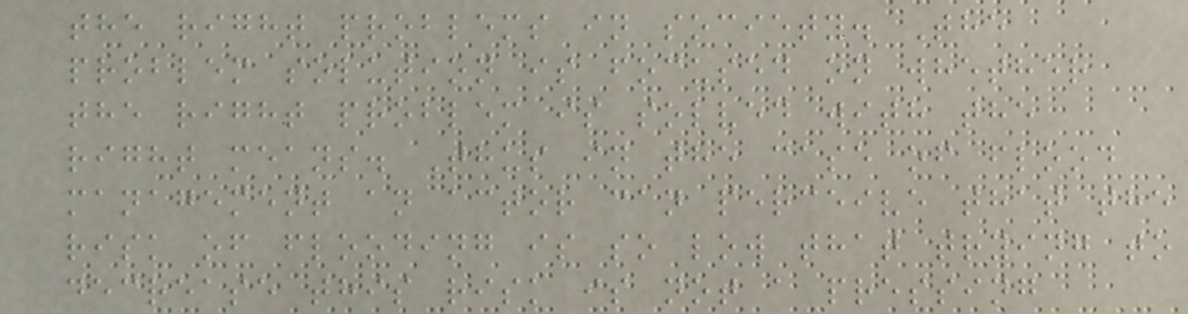the right problems in society. The
problem solution is focused on whether
the right problem is solved with the
right means. Thus in the case of flood
management an actor can perceive that the
risk of flooding is so low that trying to
decrease this risk is not a pressing
